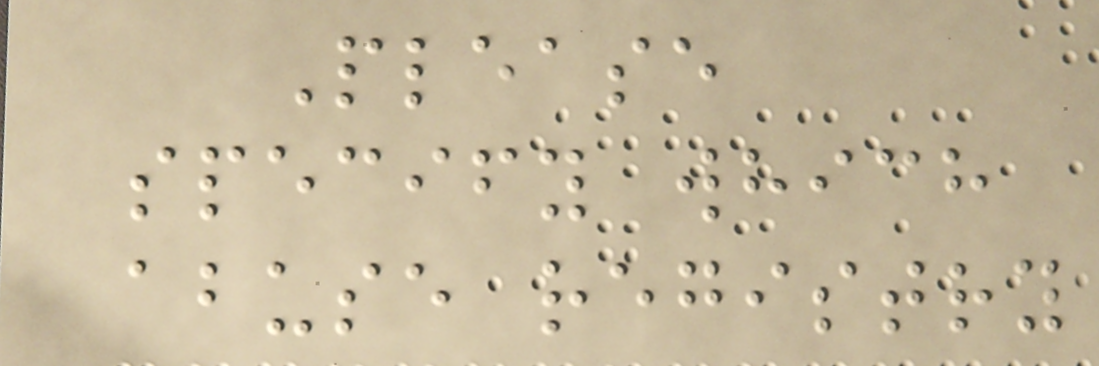Please
specify which
abuse registry
